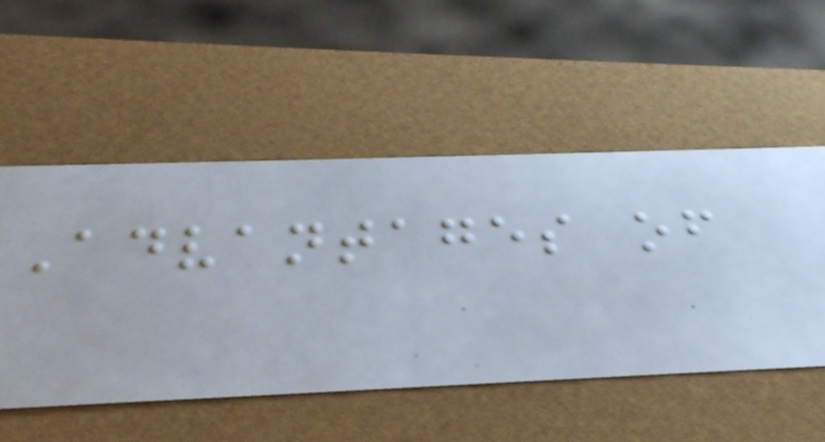Advantages of
